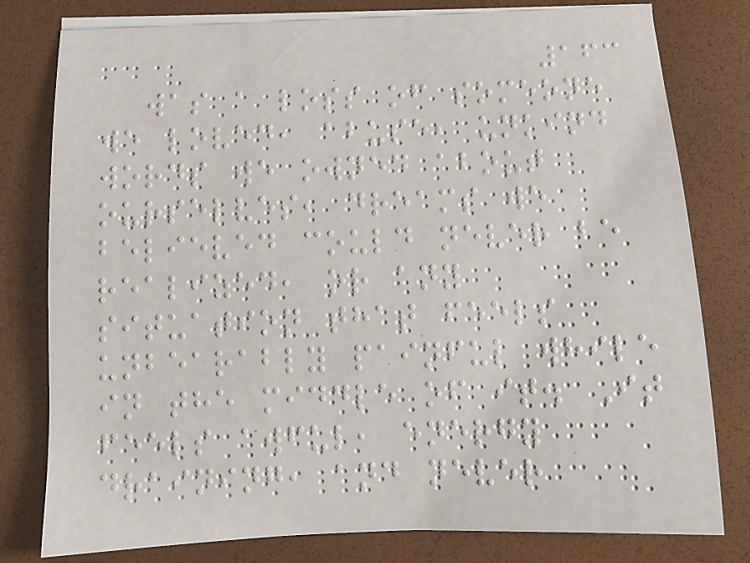163
was a loss of someone
we loved, abuse, unkind
words we owned about
ourselves, dreams we
believed could never be
realized, or any
situation that feels
unbearably painful while
in the middle of it. It
feels awful, energy
draining, and never
